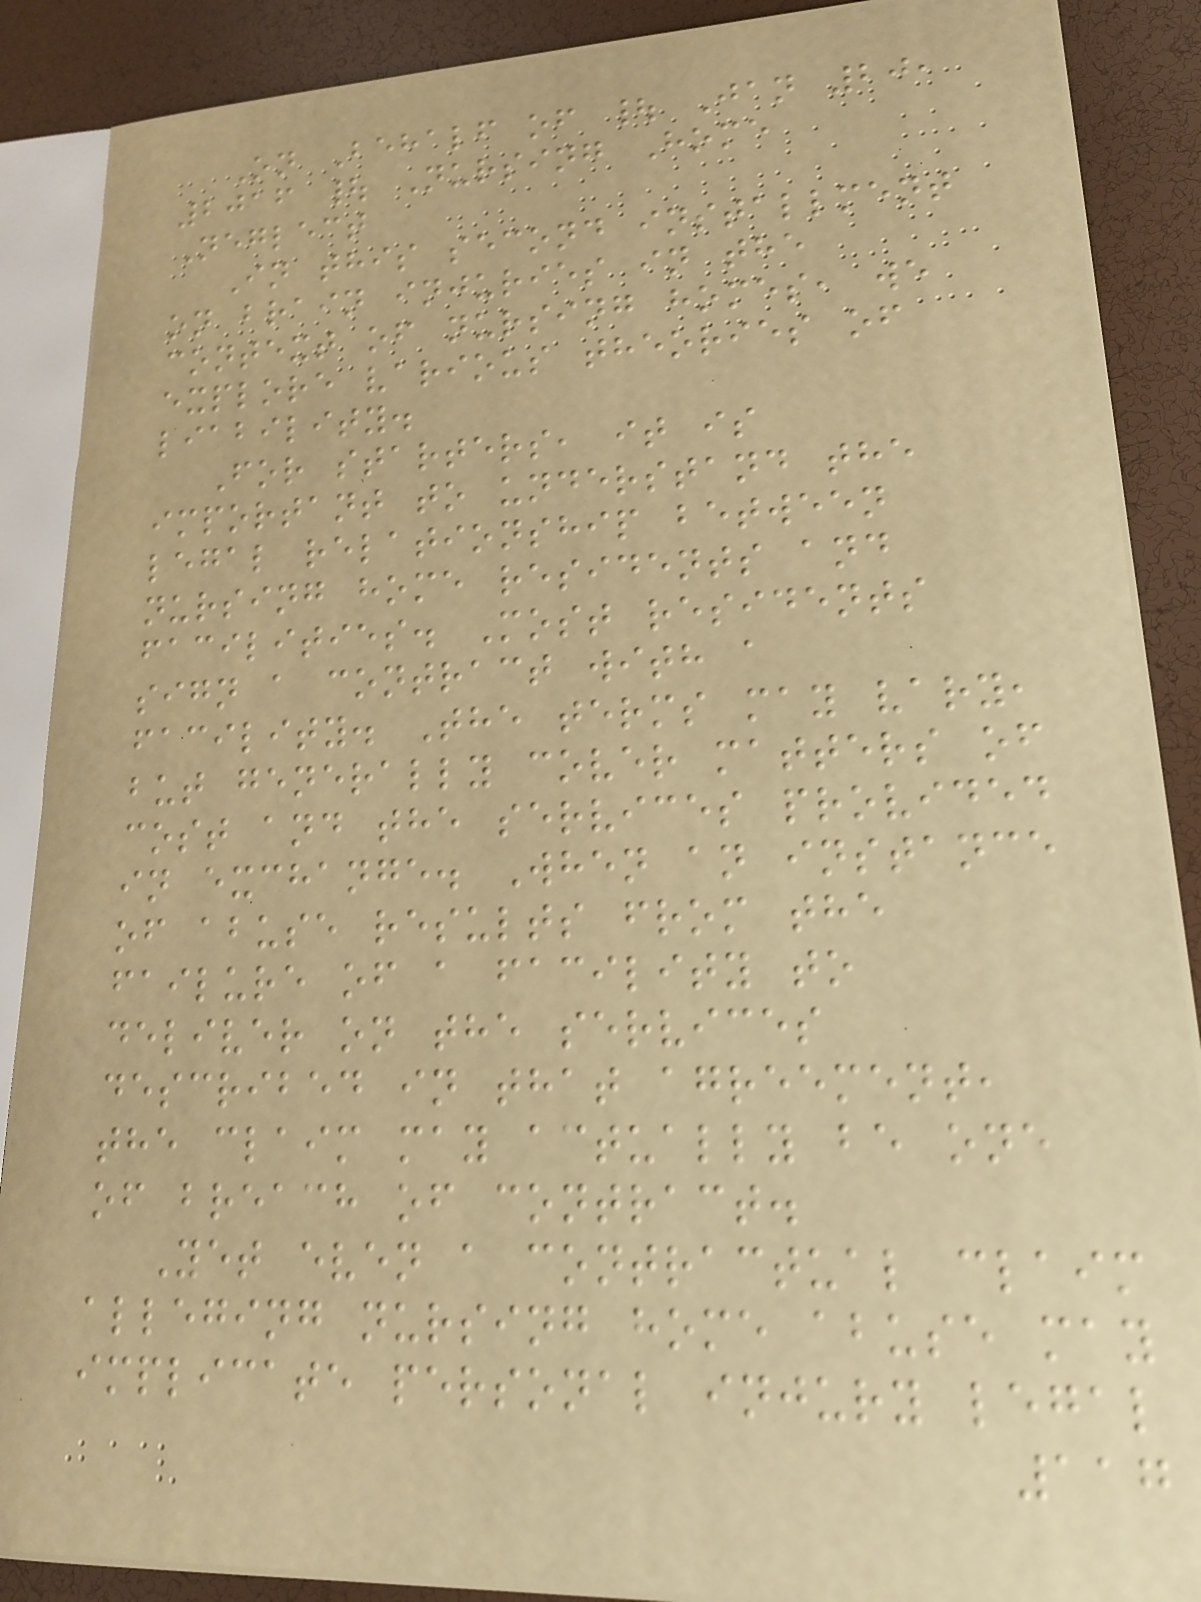On Behalf of | Jan 20,
2016 | Nursing Home
Neglect
In this second installment
on brain injuries in the
context of nursing homes, we
explore various theories of
liability.
For starters, it is
important to understand the
legal relationship between
nursing home residents and
facilities. Most residents
sign a contract with a
facility. The terms may vary,
but generally cover matters of
cost and the services provided
in exchange. When an instance
of abuse results from the
failure of a facility to
deliver on the services
described in that agreement,
the claim may actually be one
of breach of contract.
Yet even a contractual claim
alleging nursing home abuse may
implicate personal injury legal
117
